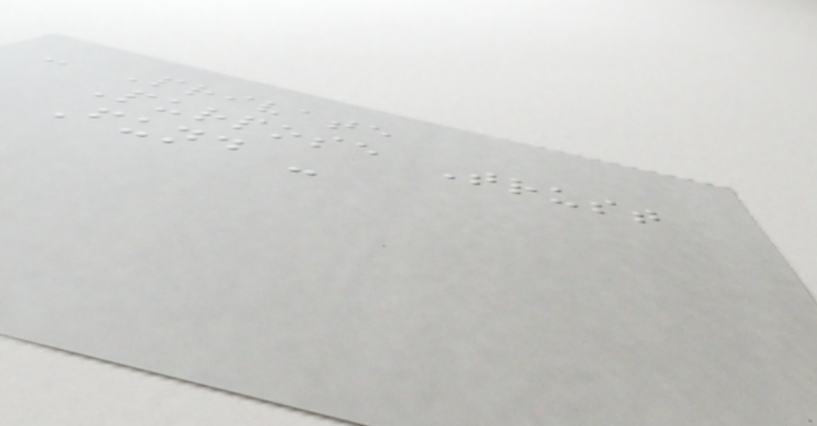- Private
Purpose Trust
Fund -
